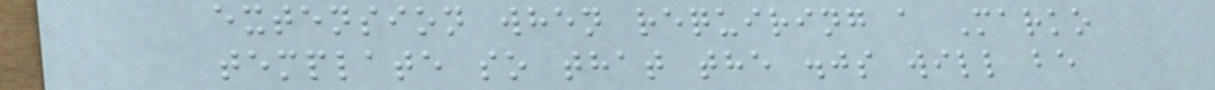extension when requiring a Marko
template so that the .js will be
